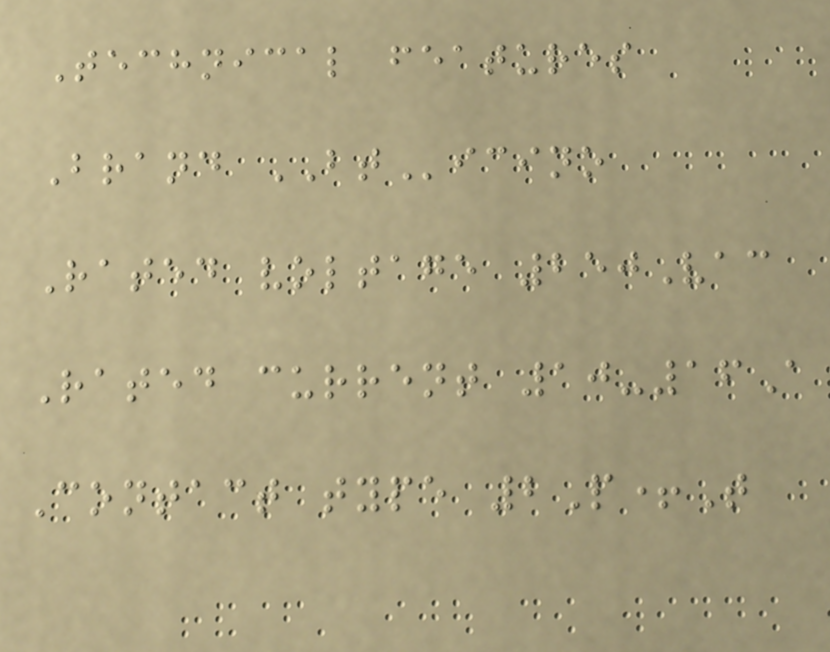Technical features
Brand BTicino
Rated voltage 250Vac
Rated current 10-16A
Contact type 2P+T
